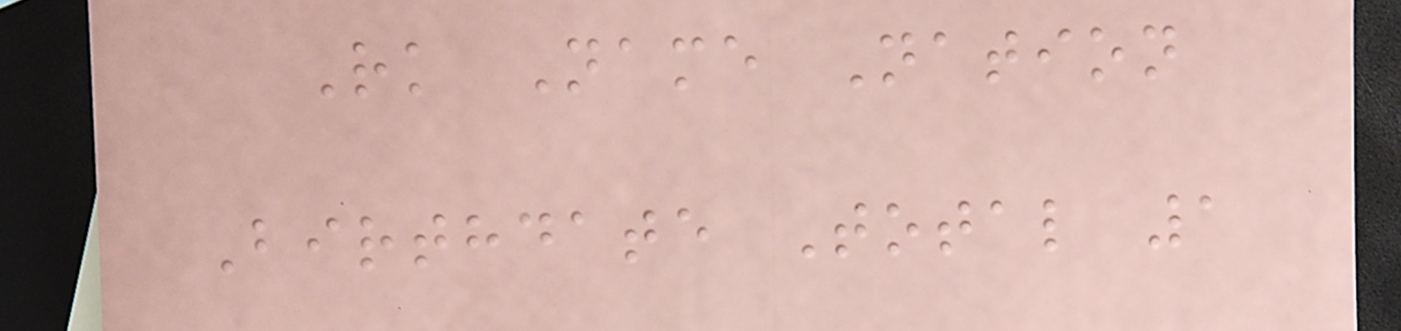Rk Name Nation
Birthdate Total 1
